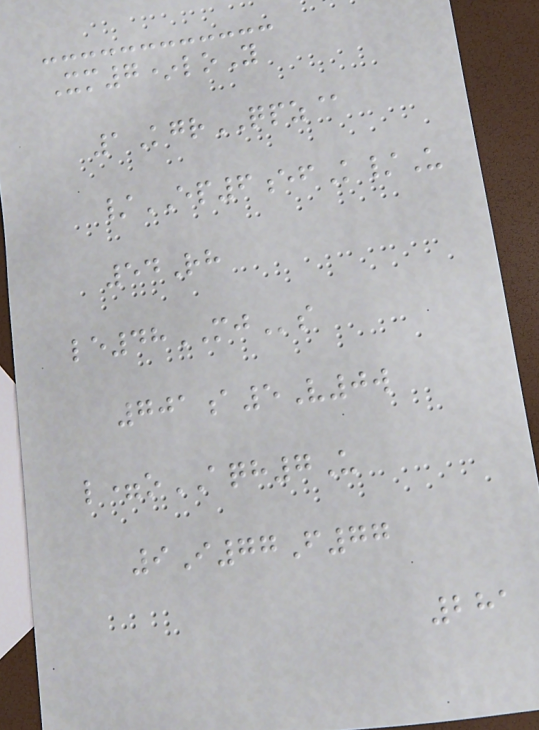Xm7*loY
1KgrQPZ@
/EP6efK/U
54Rh
le48MJs
701a5V0w
l=oAQH7U
9I77F77
281
